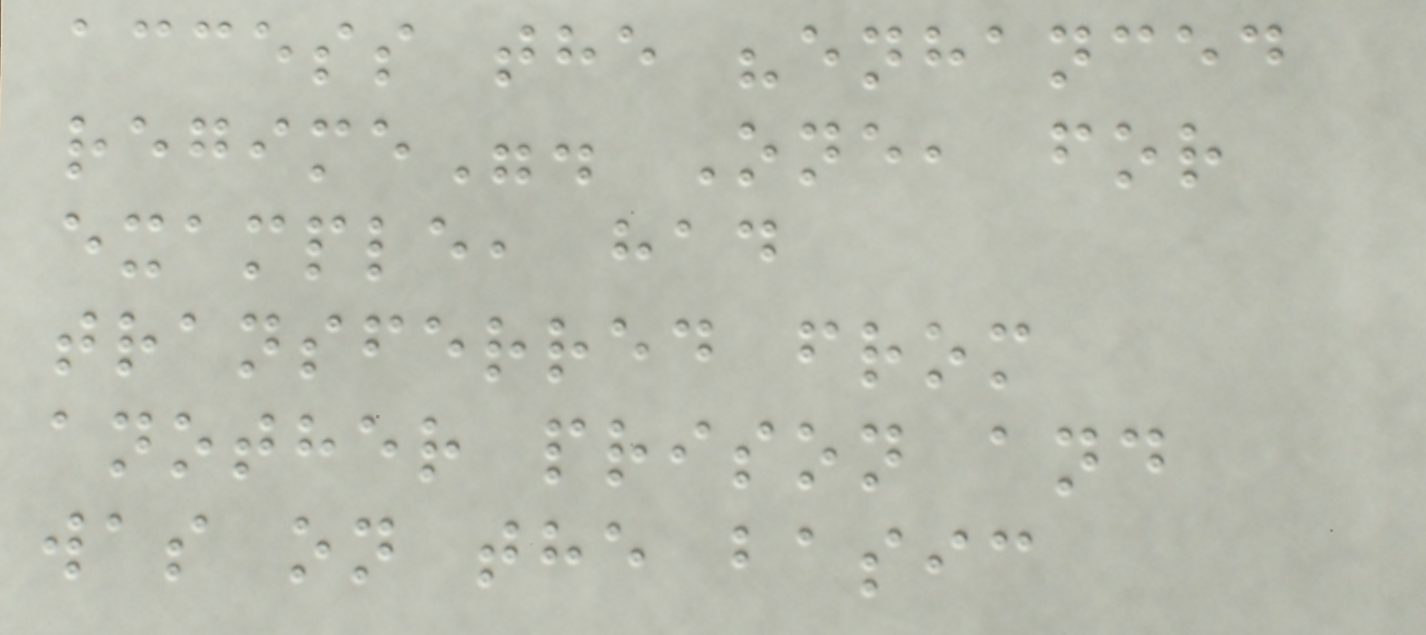access the "enhanced
regime". One, for
example, had
transferred from
another prison and
was on the basic
